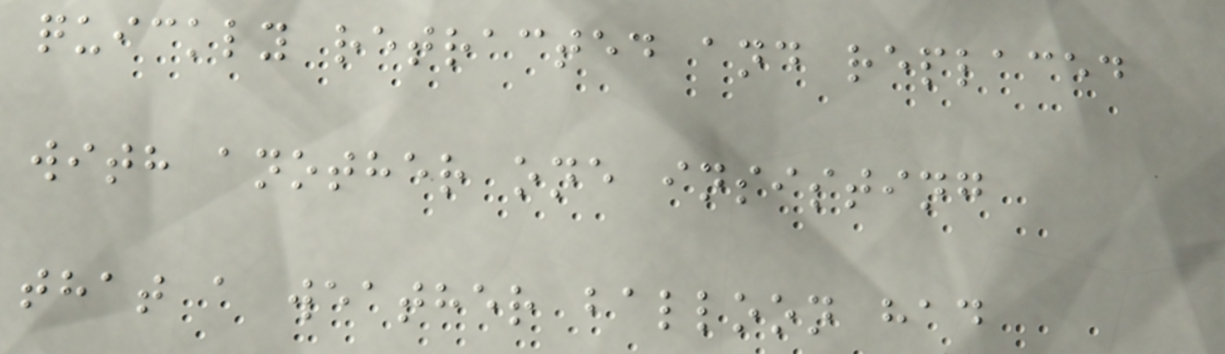quickly retracted and replaced
with another one insisting
that a weather balloon had
